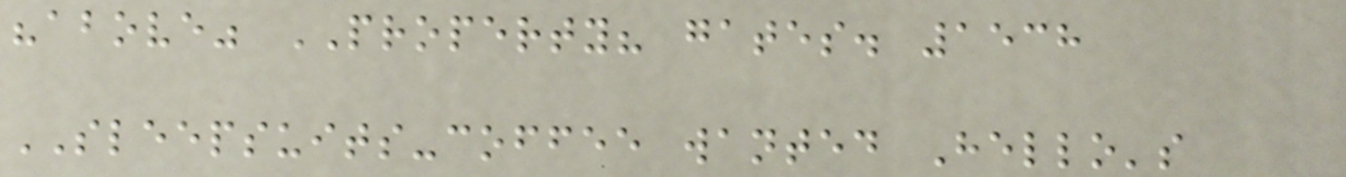"above" PROPERTY? gates. 1538
SLEEPSUITS-coffee wanted Hello's
